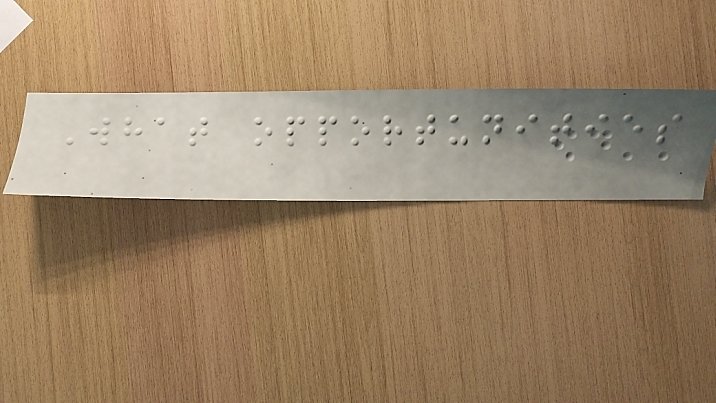What opportunities
